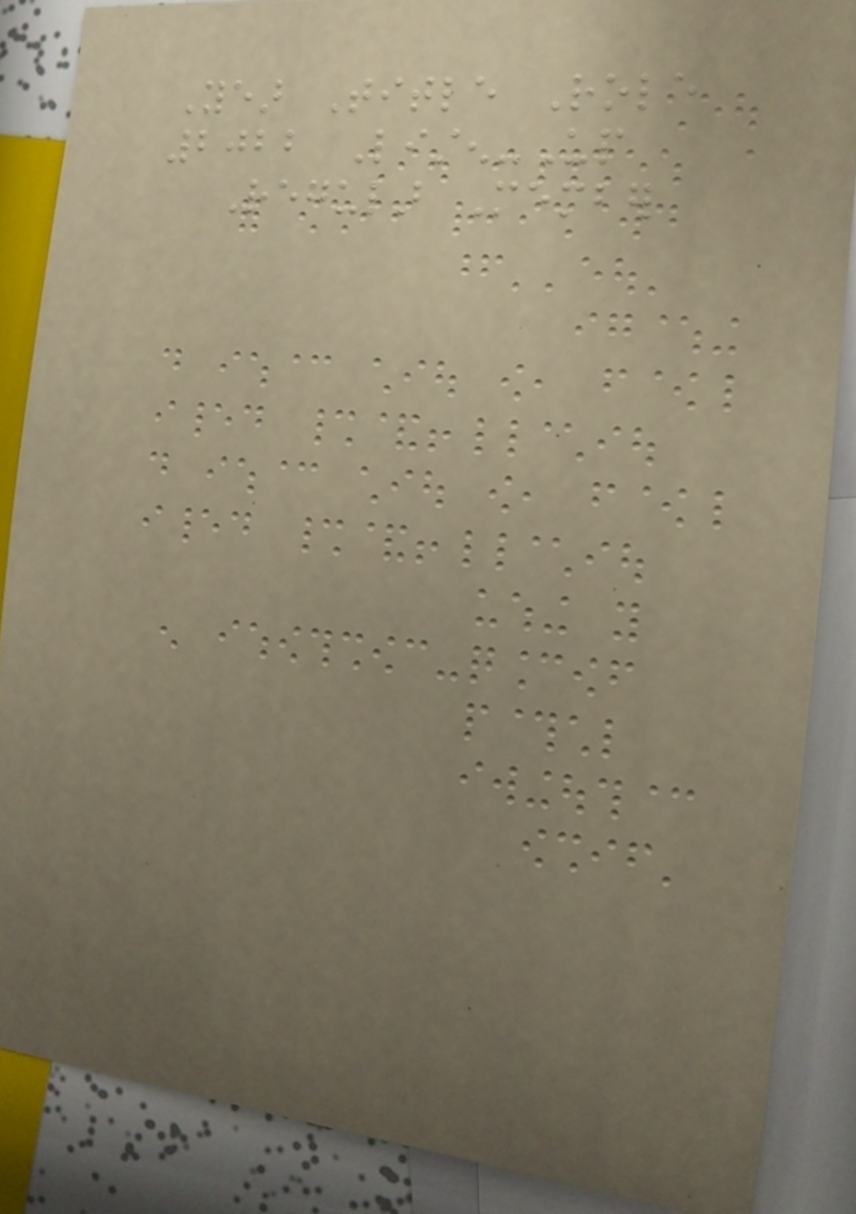Year Title Role
2022 Listen-Up
Regular Member
